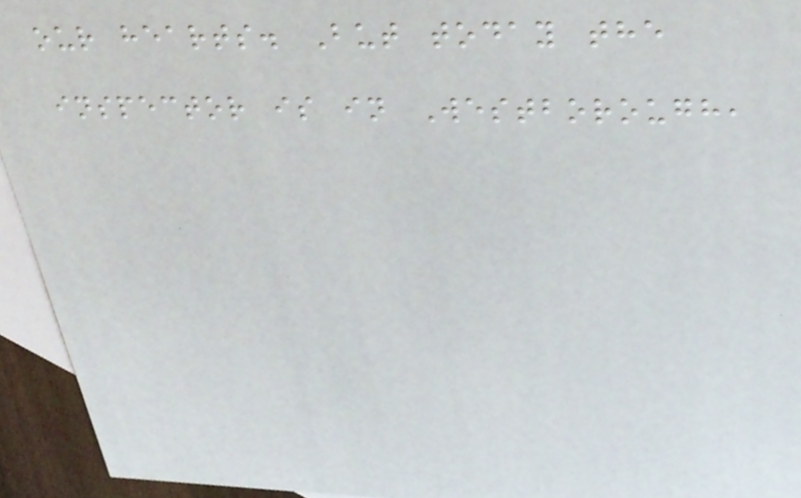our hearts. But today the
inspector is in Westborough,
